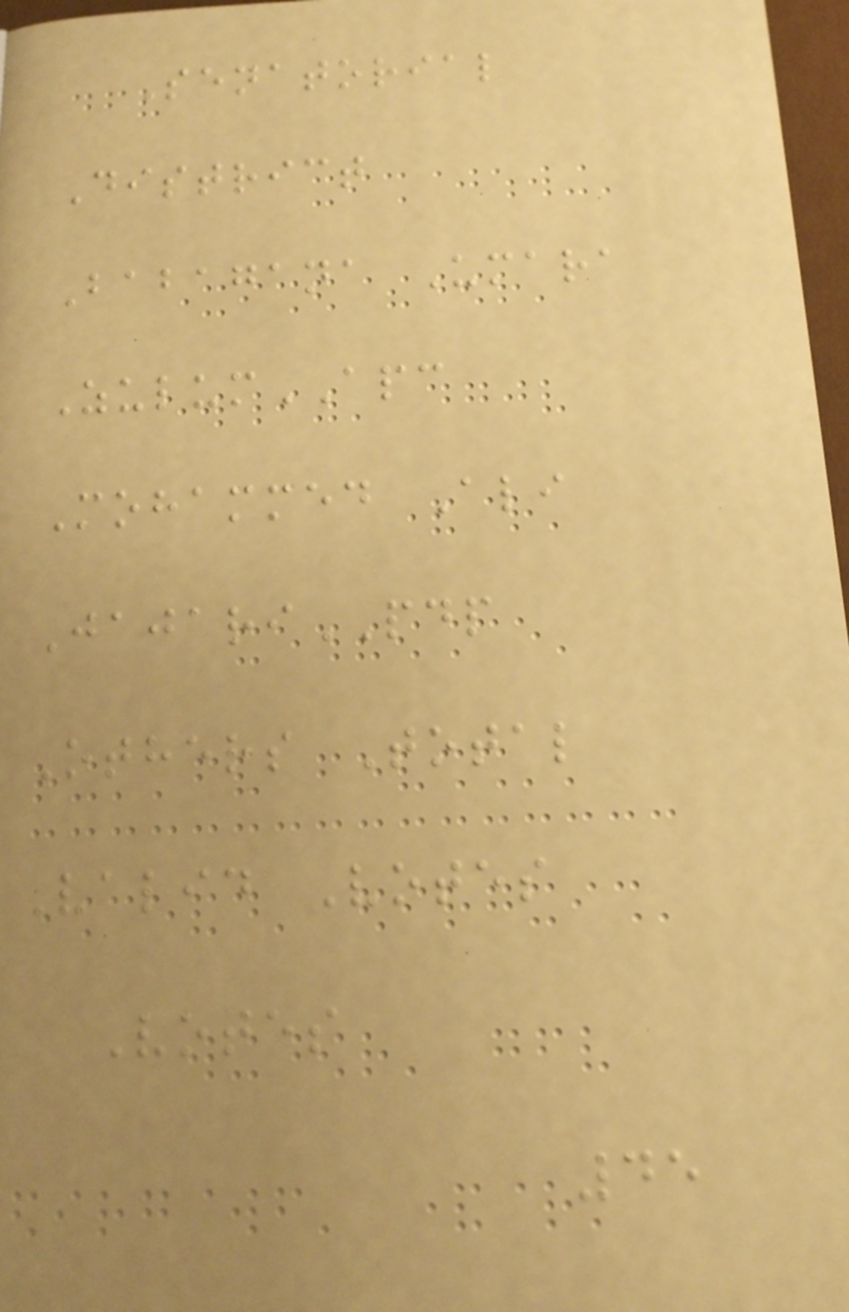Senatorial
District
Babagana Umara
ZulumAPC
Mohammed Ali
JajariPDP
Others Total
Valid Votes
Votes
45
